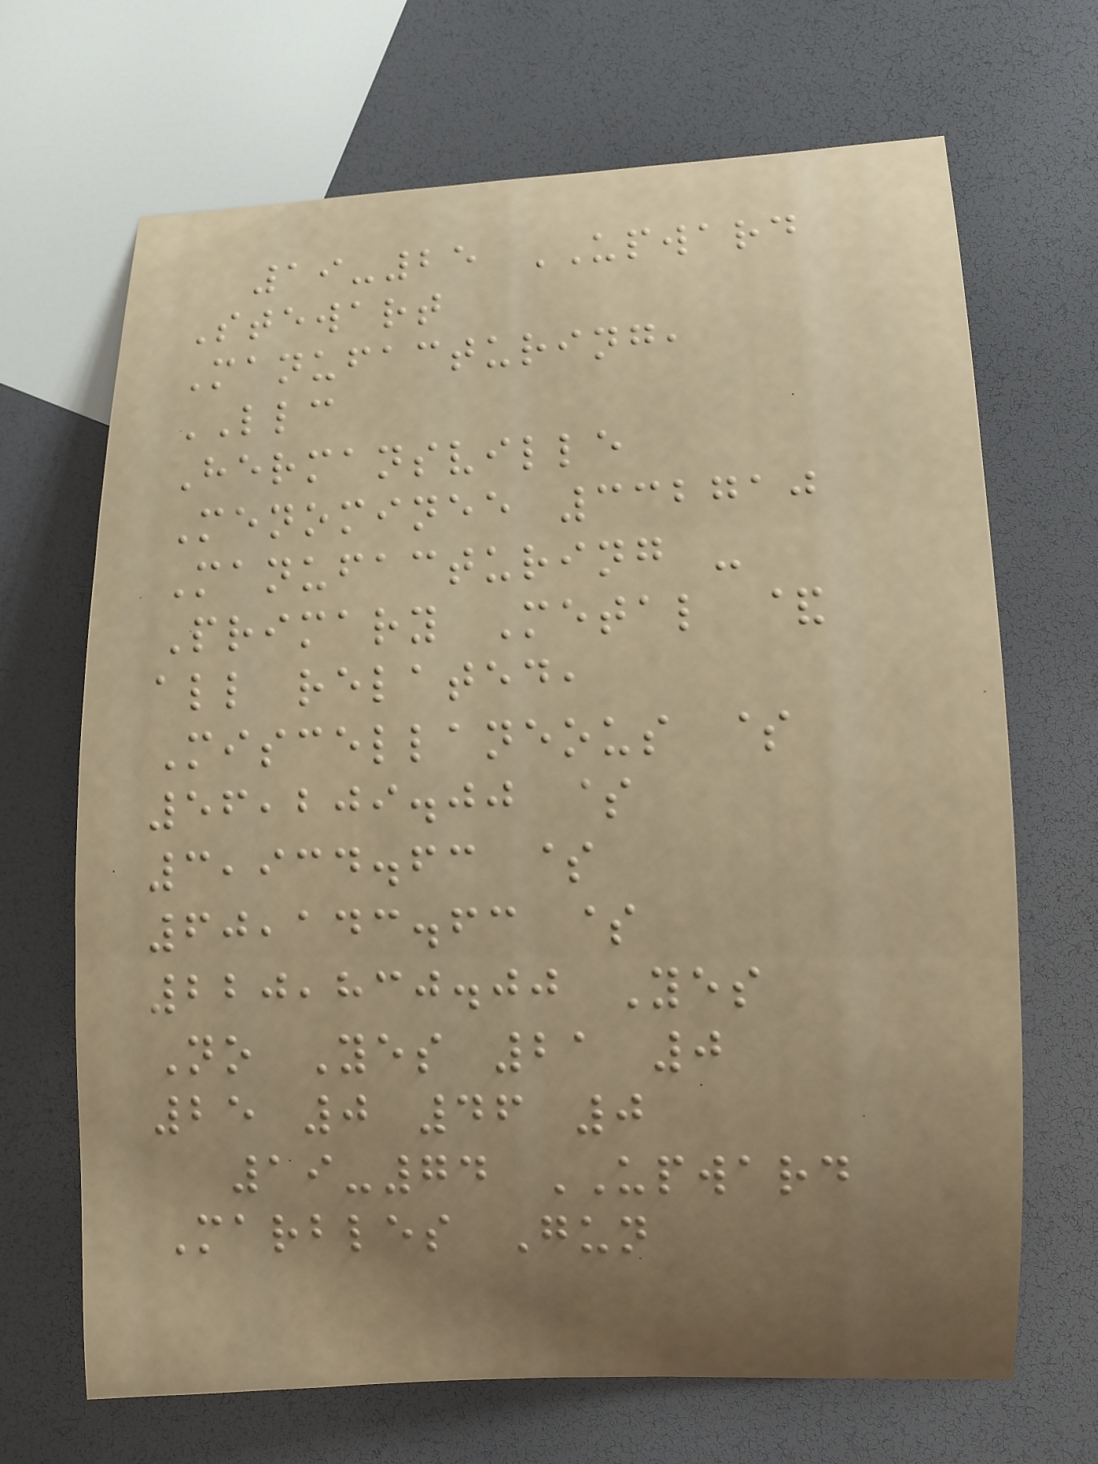19-25 UPWARD
Stewart
Manufacturing,
LLC
Hermansville
Menominee 332710
Manufacturing -
Primary Metal &
all related,
Miscellaneous $
56,209.00 $
3,934.63 $
60,143.63 $
220,830.00 Yes
No Yes 21 0
25 0 46 0
19-74 UPWARD
Marbles Gun
